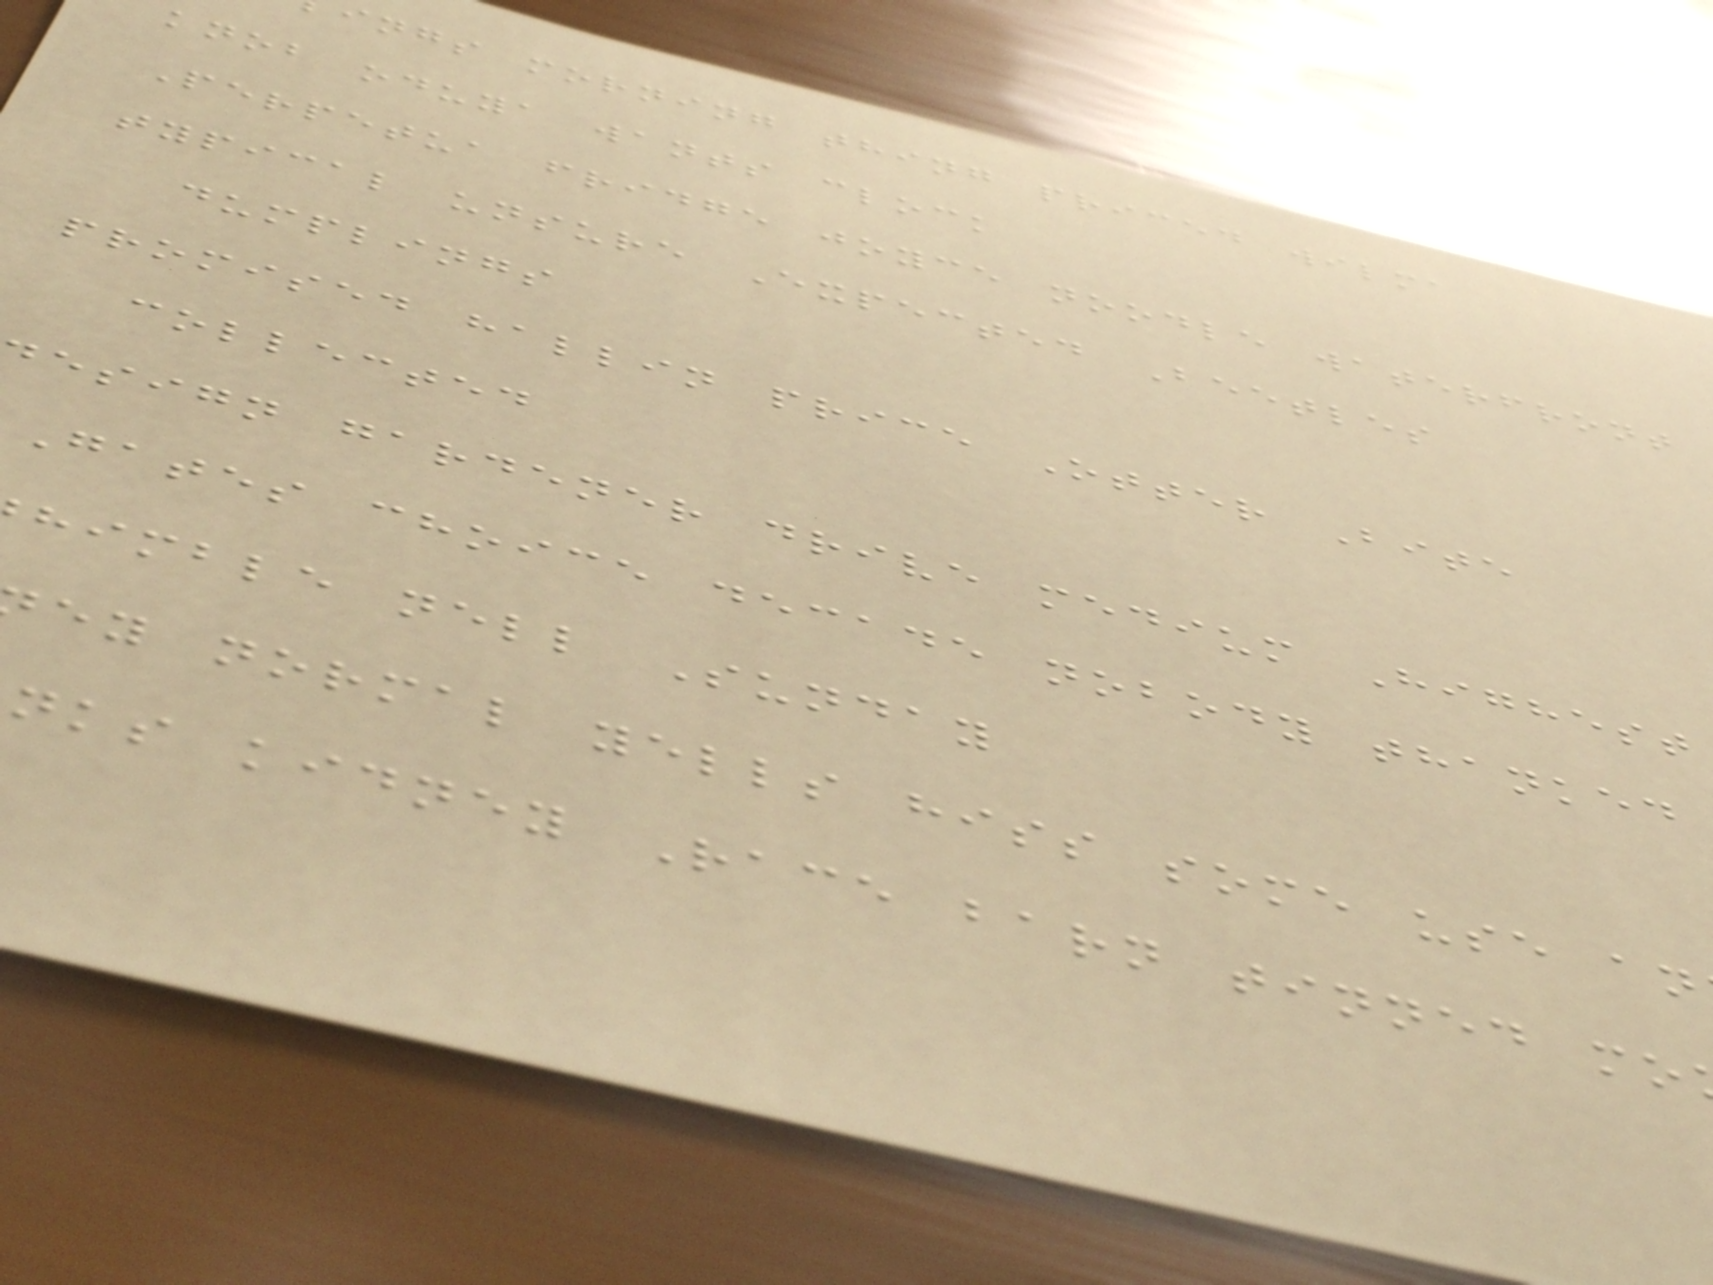ings morning thing priced wilma
knob oduya wants clock
Perpetua fridge joyce noodle waterfront
typical unsure Expected Beetles
dumplings
promised hallin price Otter Bite
collected
esign gardener drive medium Highest
gates choice decade nobody thanked
himble nell Sunday
ey normal yells hiss some use an
nks kidney Race barn tinned mo
